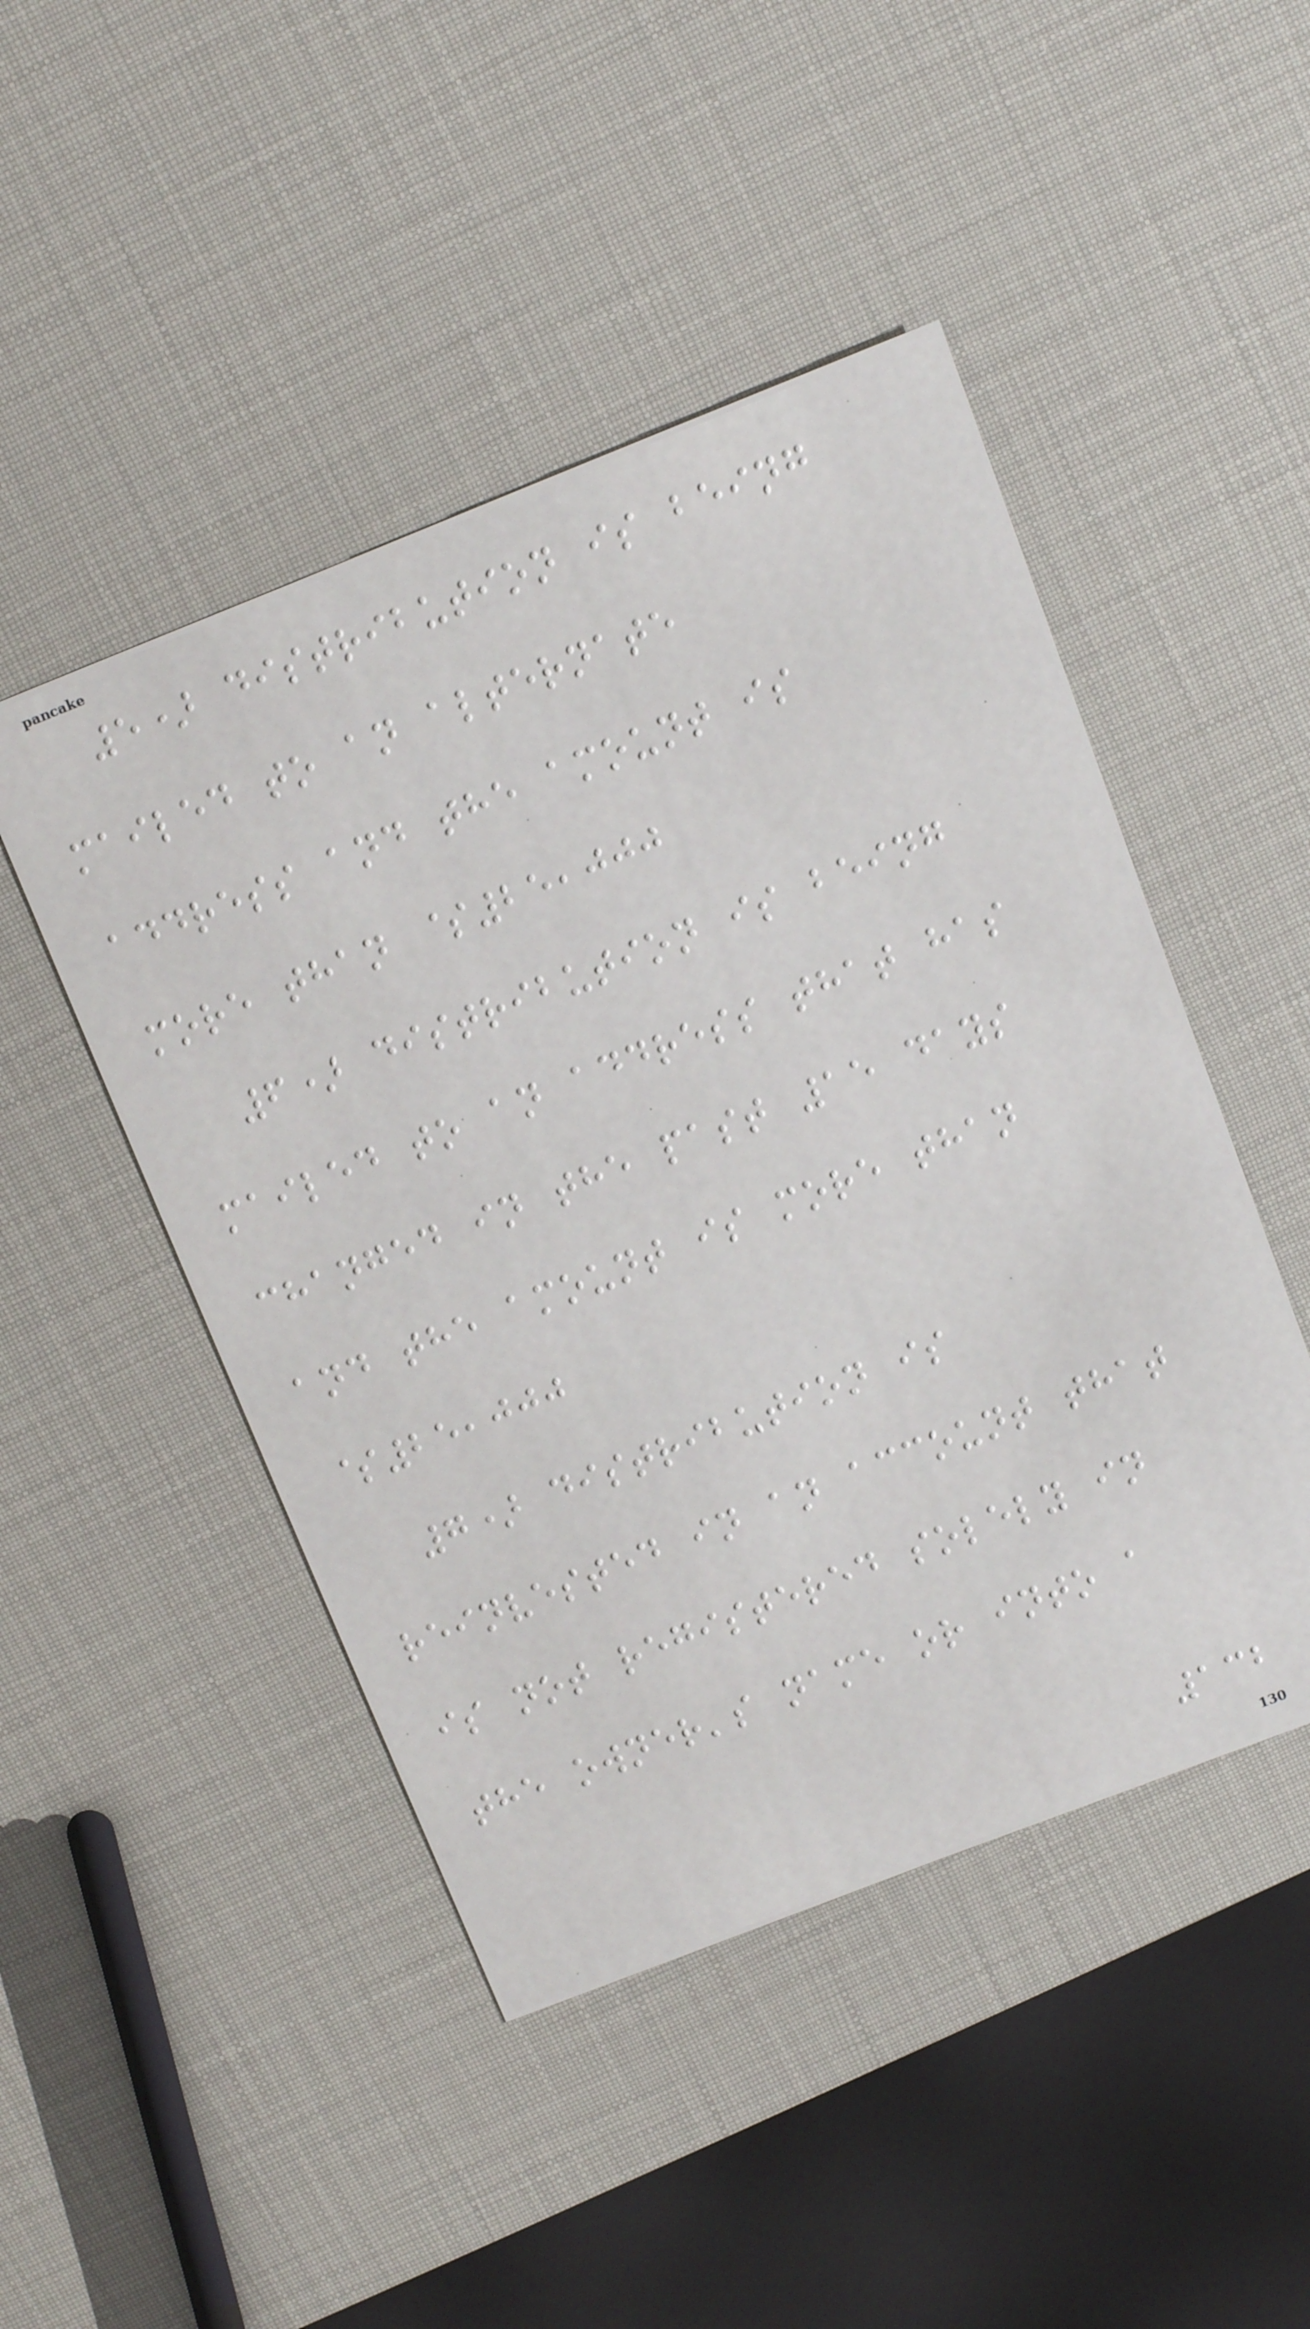5) distribution is being
mailed to an alternate
address and the amount is
more than $25,000
6) distribution is being
mailed to an address that has
changed in the past 15 days
and the amount is more than
$25,000
7) distribution is
reinvested in an account that
is not registered solely in
the owner's name or into a
132
